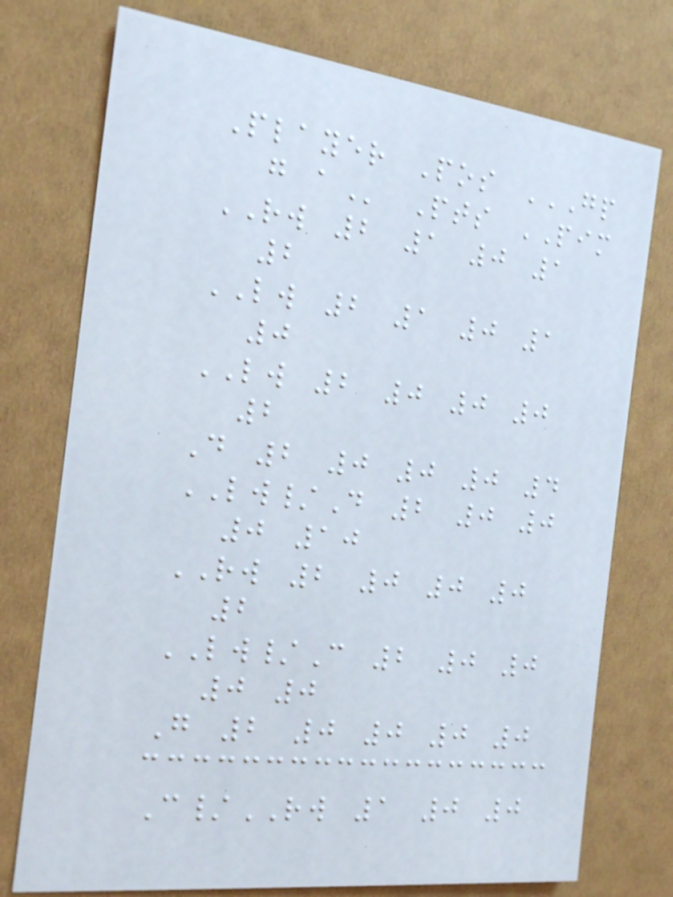Player Pos GP
G A Pts PIM
RW 2 1 0 1
2
LW 2 1 0 1
0
LW 2 0 0 0
2
D 2 0 0 0 4
LW/D 2 0 0
0 10
RW 2 0 0 0
2
LW/C 2 0 0
0 0
G 2 0 0 0 0
C/RW 1 0 0
